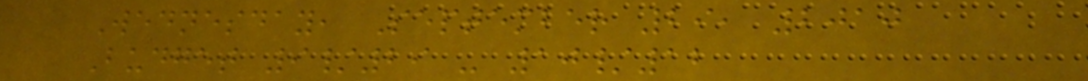Wednesday, September 29, 2010
Budget 9/29 - 10/12
